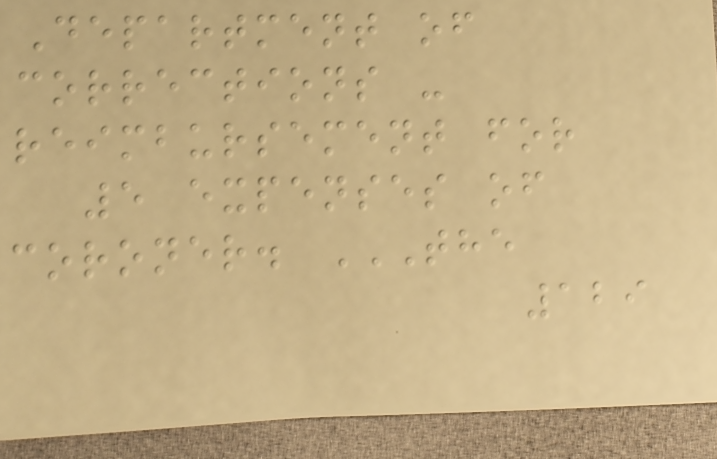Department of
corrections -
reimbursement for
5 expenses of
coroner. THE
129
